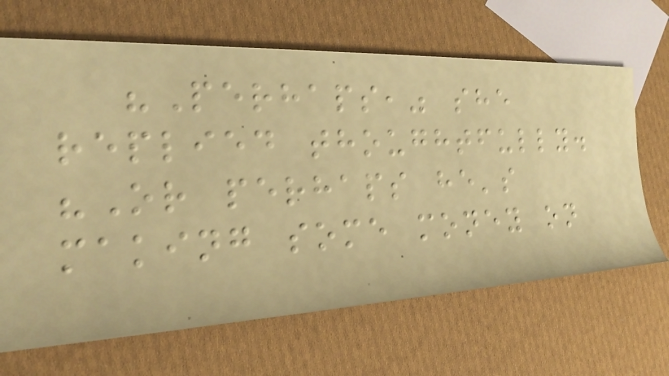"Perhaps," she
replied thoughtfully.
"Or perhaps he's
making some money on
